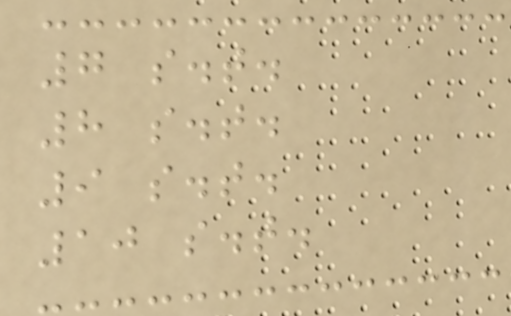7 s.t.
8 s.t.
9 s.t.
10 s.t.
